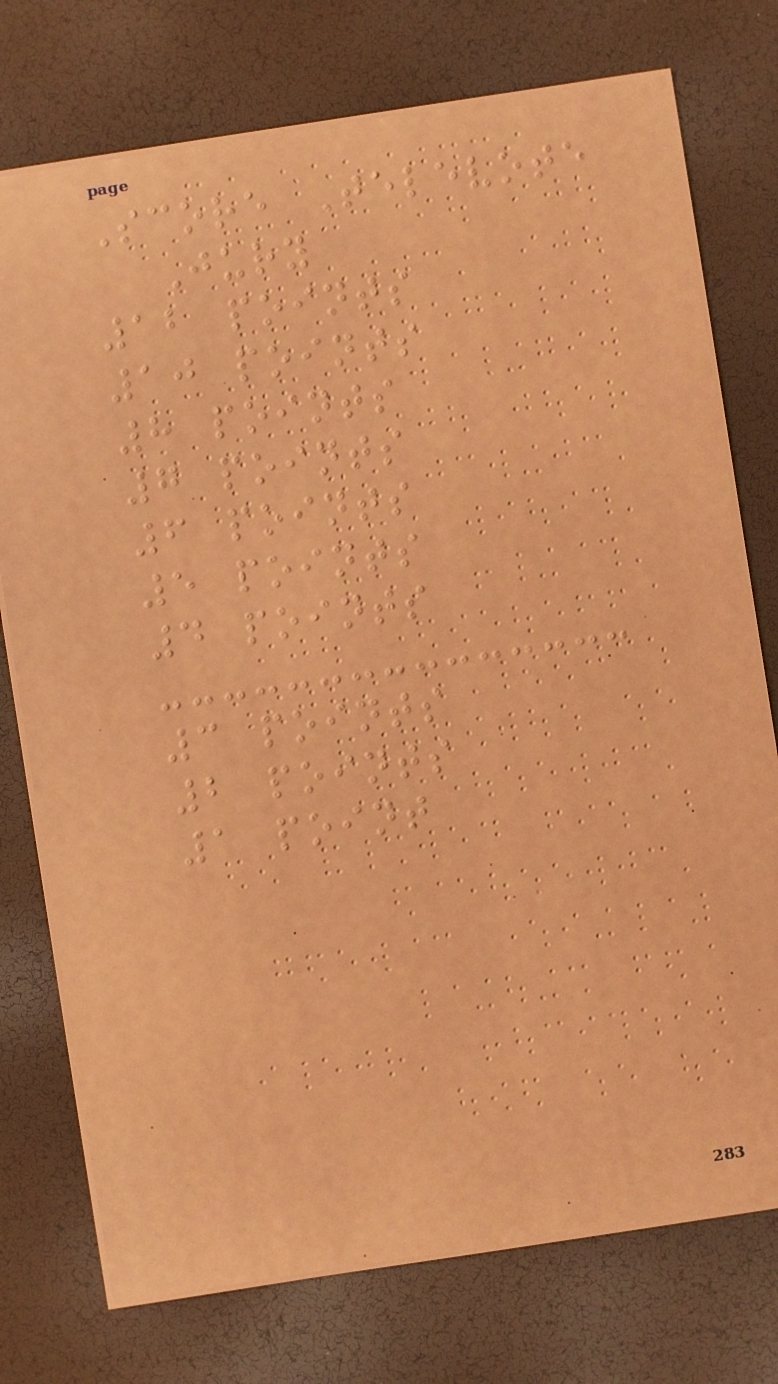Score Televote
Jury
12 points
10 points
8 points
7 points
6 points
5 points
4 points
3 points
2 points
1 point
